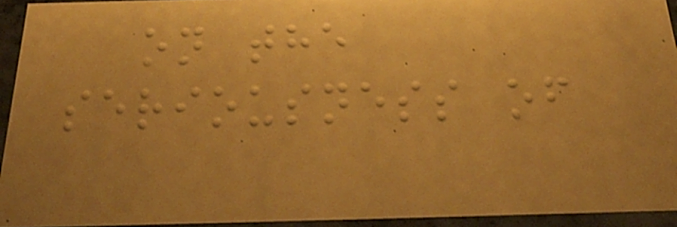on the
seriousness of
